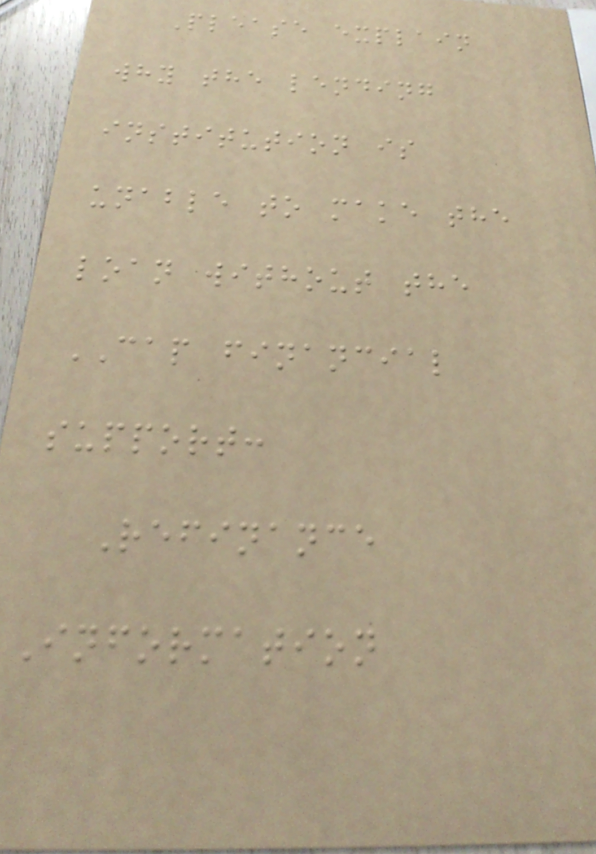Please explain
why the lending
institution is
unable to make the
loan without the
CAP financial
support:
Refinance
Information
